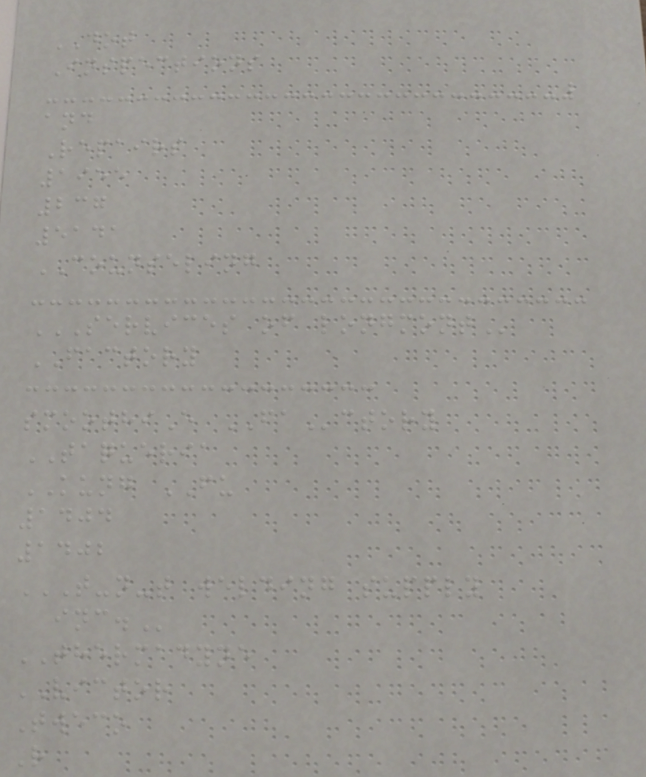DOT
Inspections
and
Repairs
1955
237
5141
COUNSELING
SERVICES OF LONGMONT
FACTORY
smoothiE FActory
TAQUERIA
KUNG FU
1404
1402
T-N-T WELDING SUPPLY
INC.
THERMADYNE
VICTOR
Tweco
R
